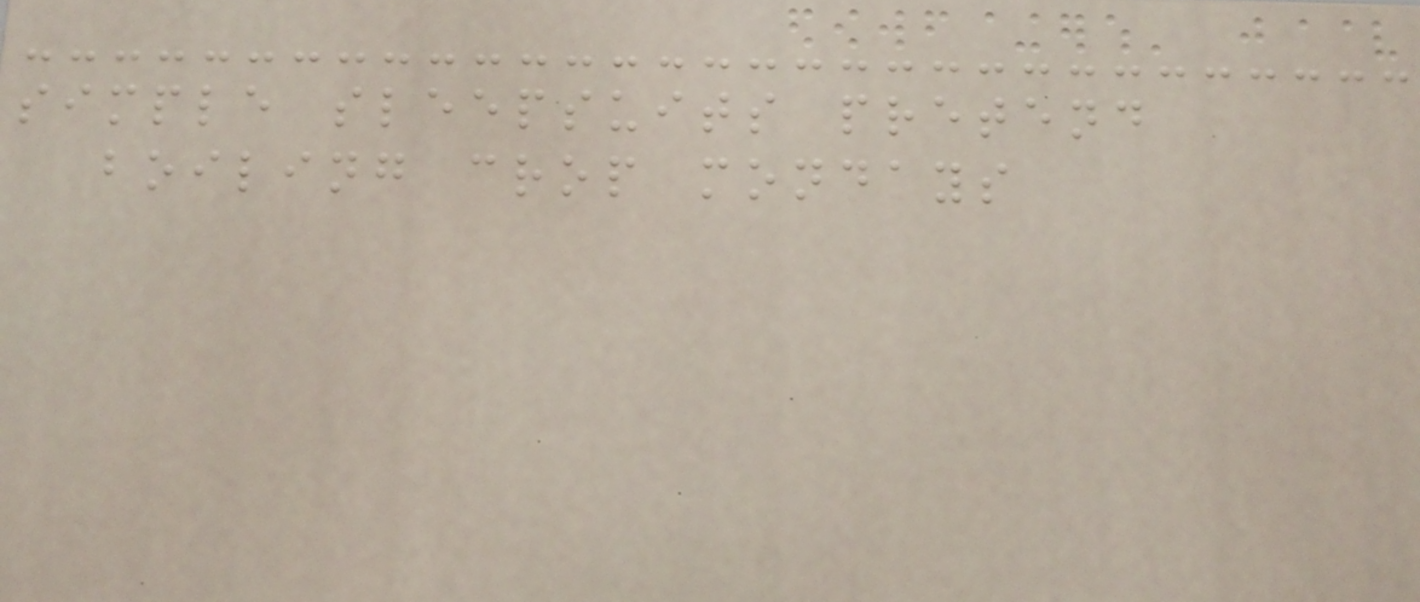simple sleepsuits pretend
boiling crop mondays
